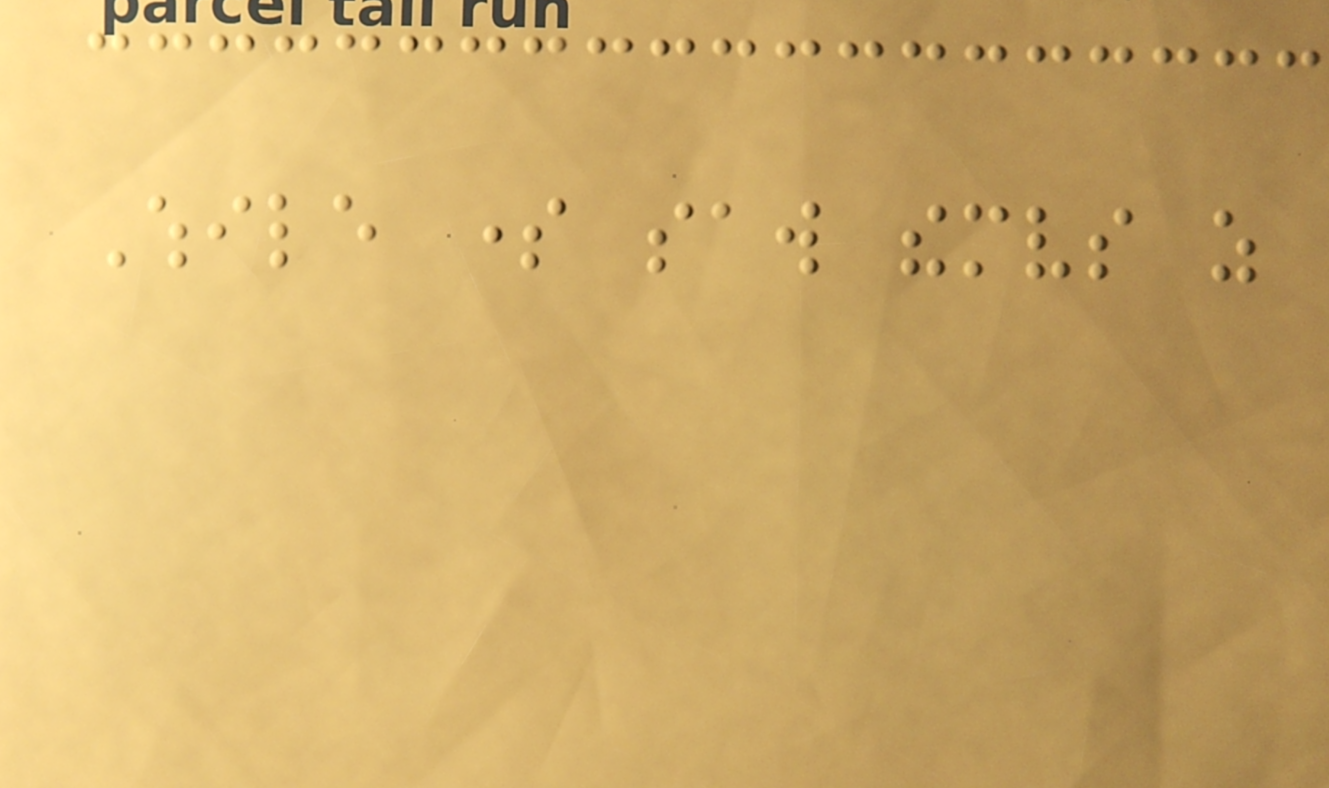While some saw themselves as
